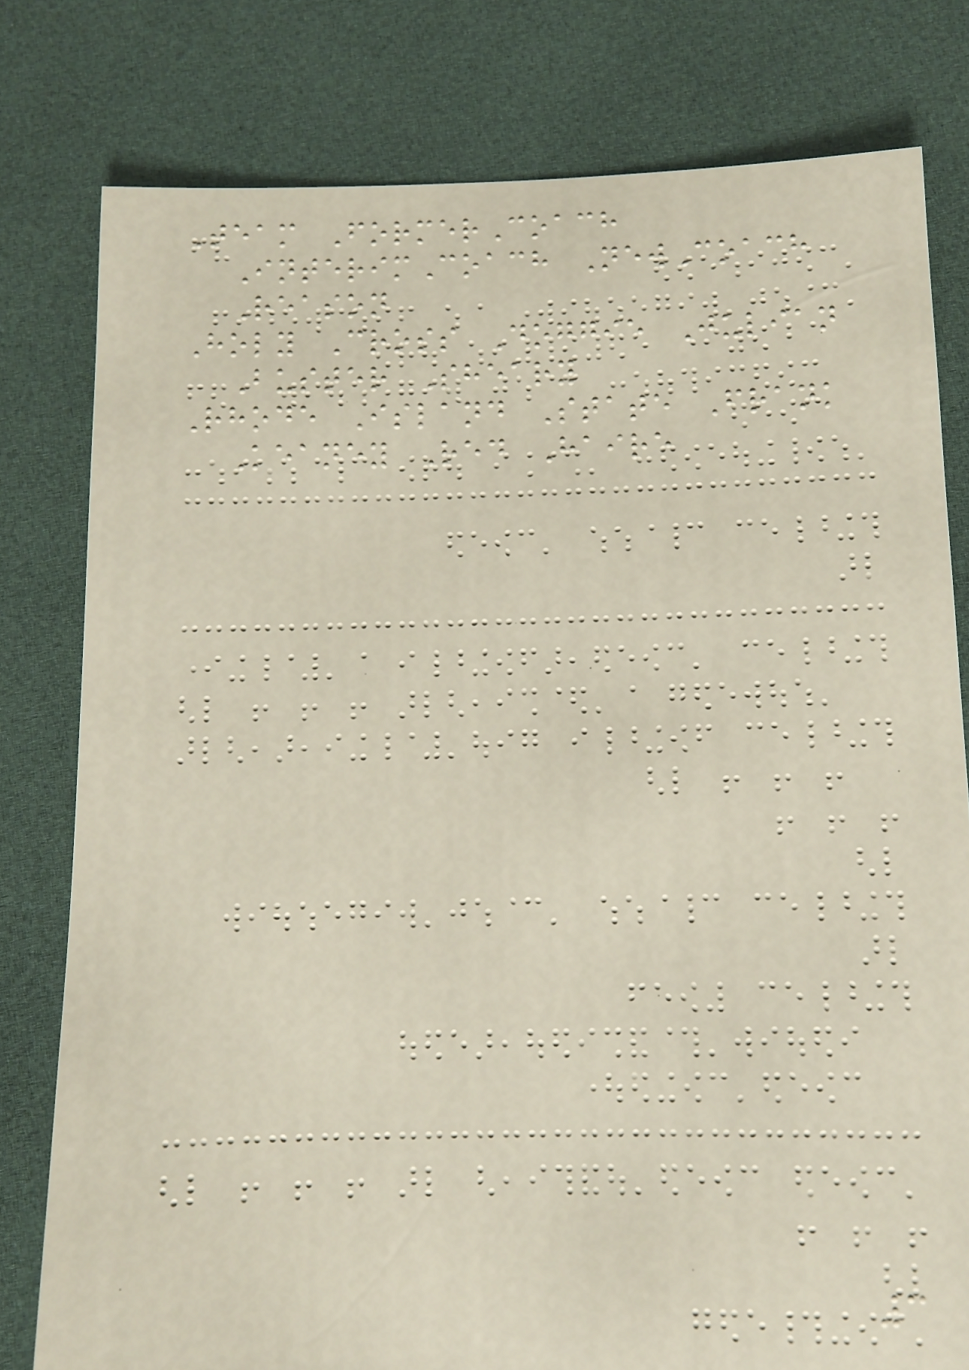Team FormerCoach
InterimCoach NewCoach
Reason
Holy Cross Doggie Julian
Buster Sheary
Rhode Island State Frank
Keaney Red Haire
3
